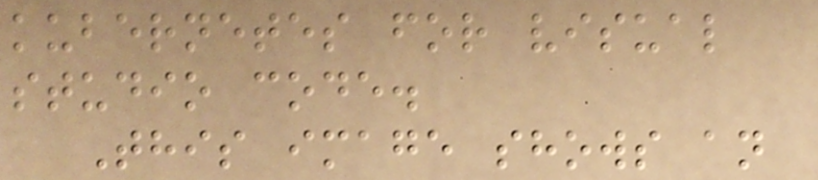kubernetes for visual
studio code.
This image shows an
